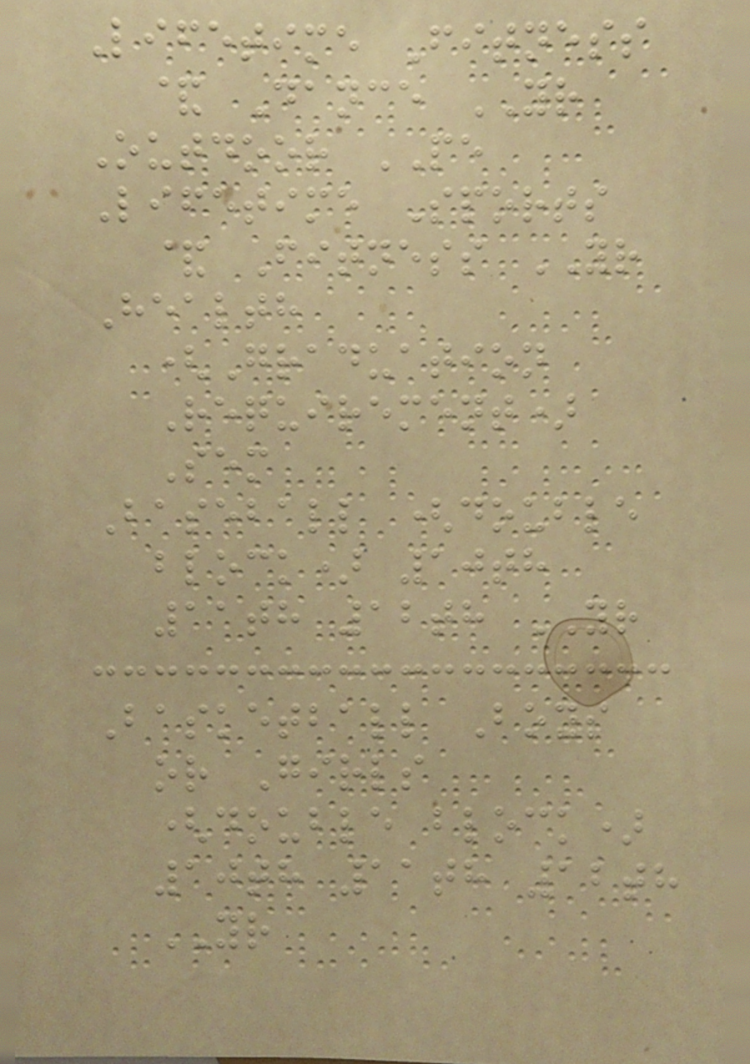Lifetime Fitness
& Dance YR
Outdoor PE
Lifetime Sports
& Fitness YR
Health
(Graduation
Requirement)
Sem
Baseball (double
block) 10th
11th 12th YR
Basketball Boys
or Girls
(double block)
10th 11th 12th
YR
